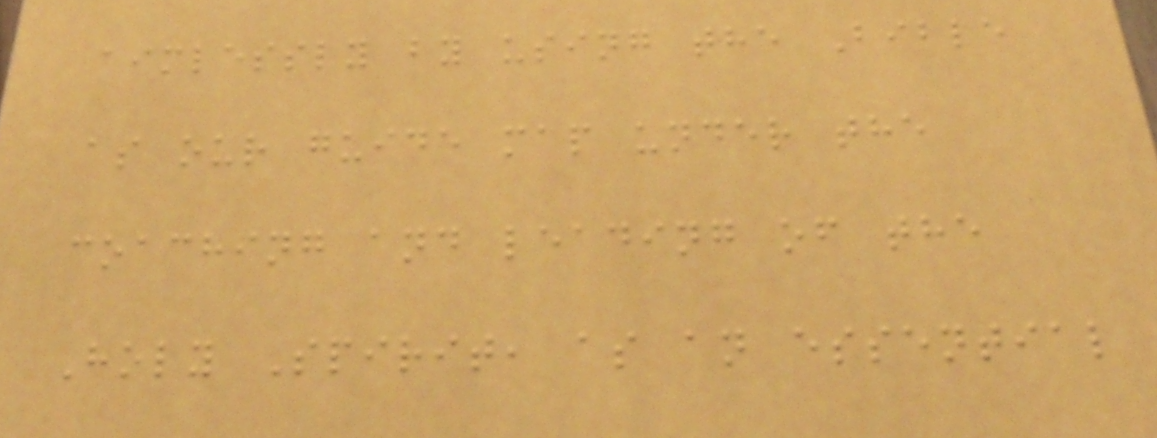aimlessly by using the Bible
as our guide map under the
coaching and leading of the
Holy Spirit, as an essential
